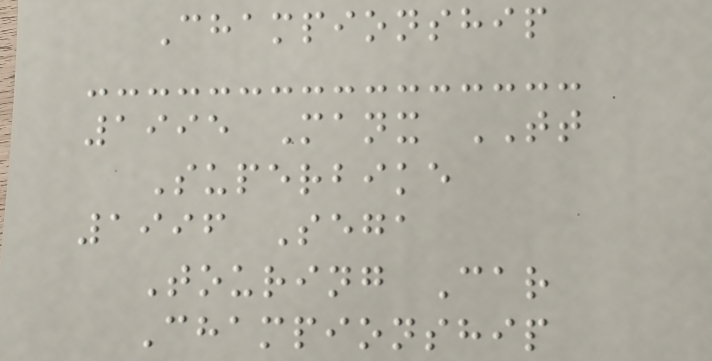Championship
1995 Manx TT
Superbike
1996 Sega
Touring Car
Championship
